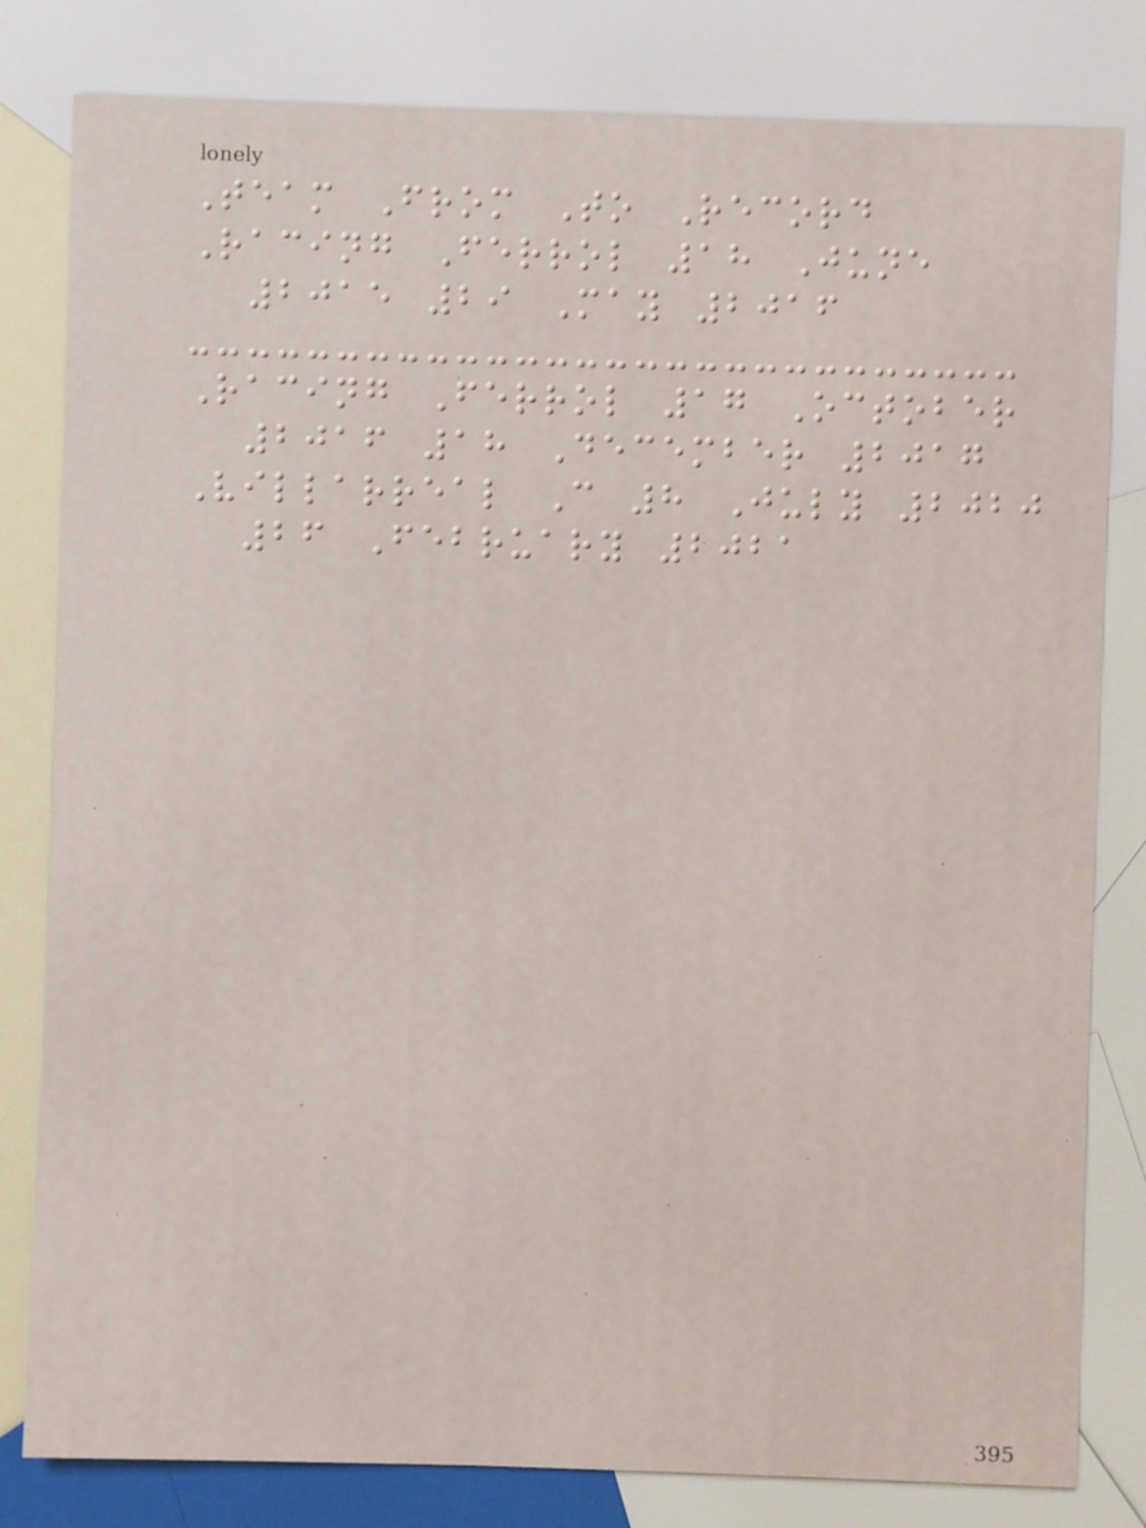Team From To Record
Racing Ferrol 18 June
2015 29 May 2016
Racing Ferrol 17 October
2016 18 December 2017
Villarreal C 8 July 2020
26 February 2021
